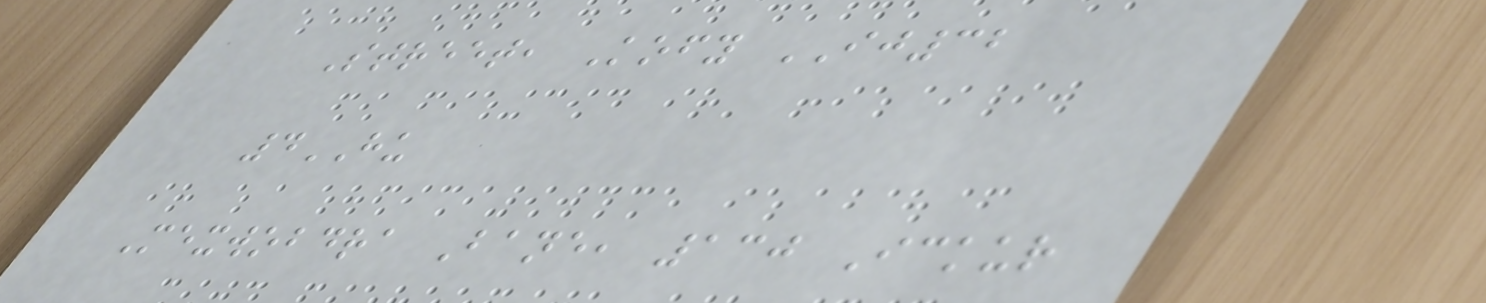Street, Kofy IJ32
4HU
Mexwobdra Bane, 130 Ickur
